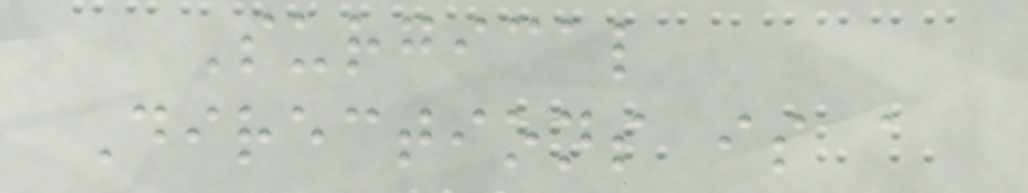Surgical
Directions is a
